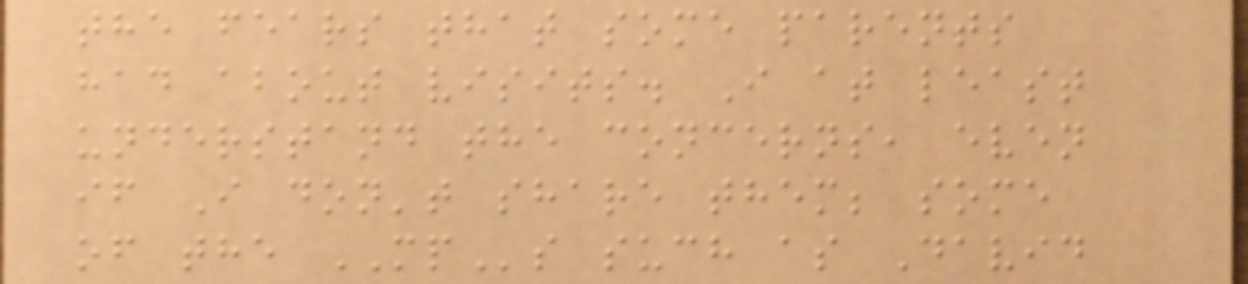the fears that some parents
had about visits. I at least
understand the concerns, even
if I don't share them; some
of the MPs such as David
